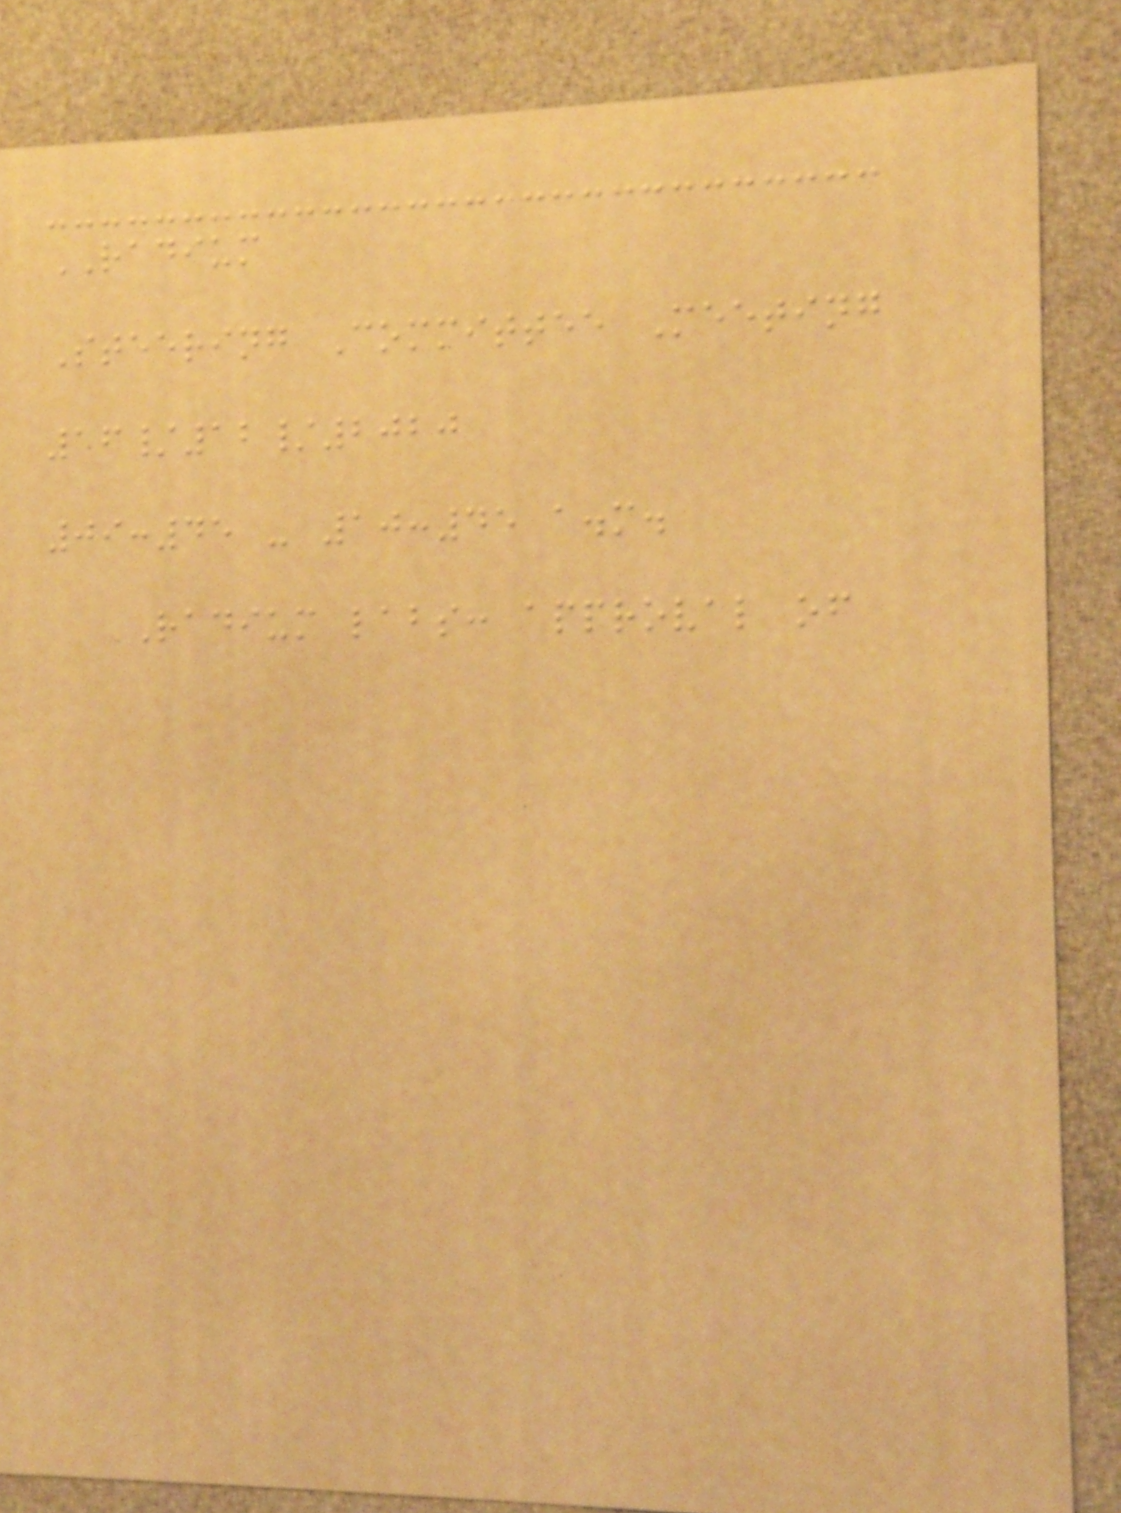RADIUM
Steering Committee Meeting
16/12/2020
09:45 - 10:45 a.m.
RADIUM labs: approval of
